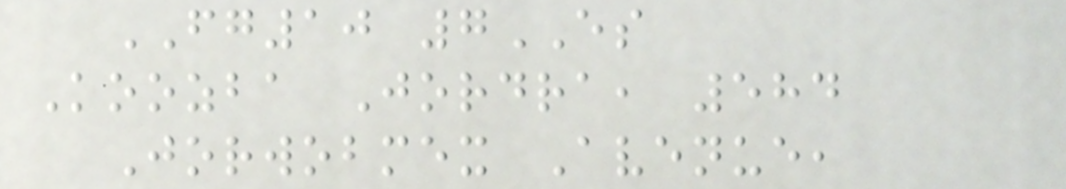FG10 7ES
Koozba Jordra, 584
Jorwobmex Avenue,
